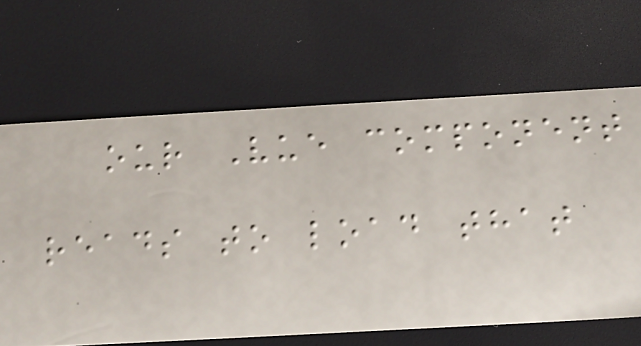our Vue component
reads to load that
